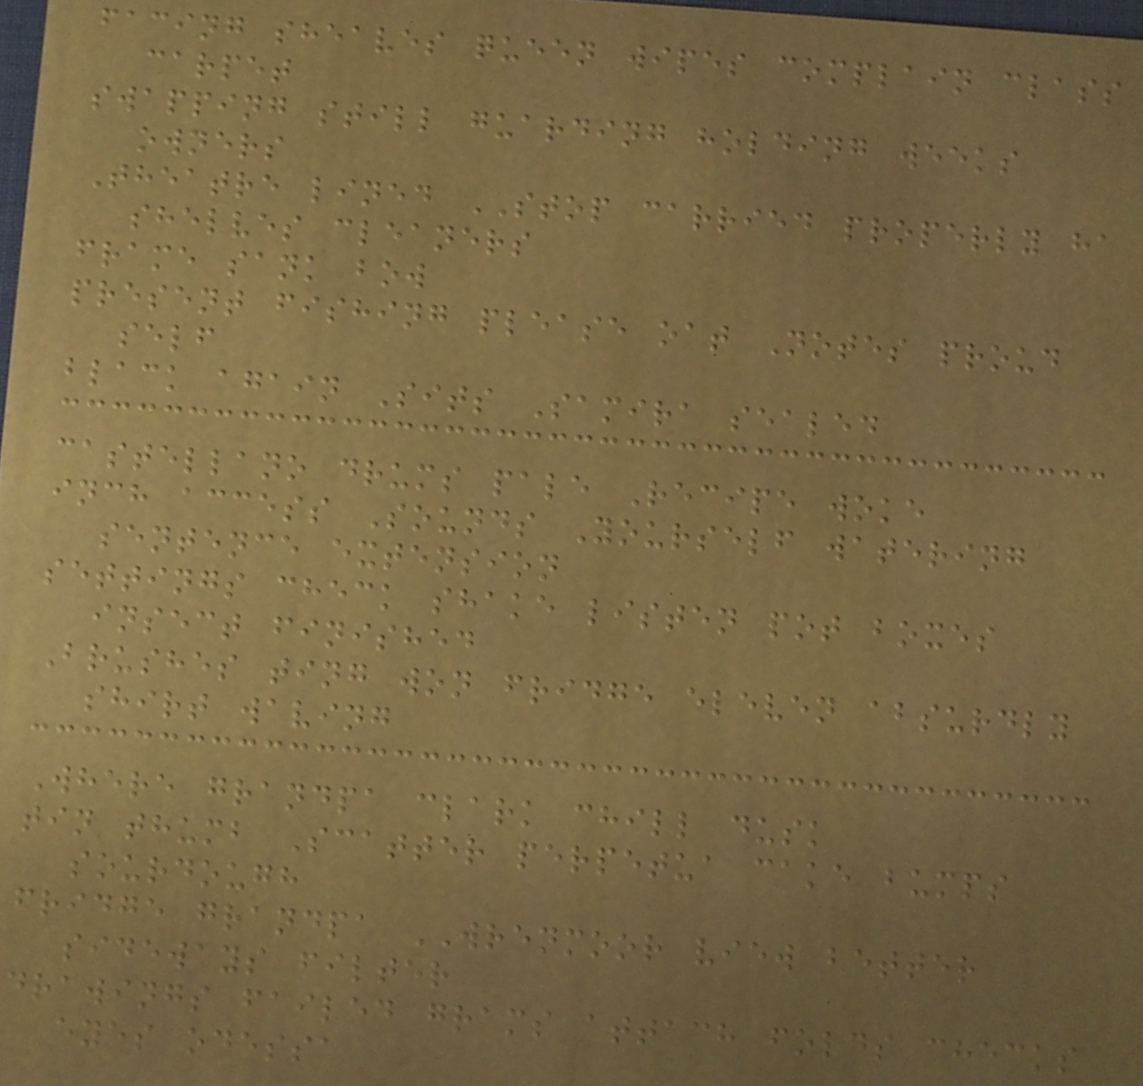facing sheaves queen wipes complain class
carpet
swapping still guarding holding weeks
owners
Theatre lined STOP carried properly ha
shelves cleaners
frame sank bow
present fishing please oat Notes proud
self
black again Sits Samira sealed
castellano drums pale Recipe woke
inch access Sounds Yourself watering
sentence extension
settings check shake listen pot boxes
insect finished
Brushes ting won fridge eleven absurdly
shirt waving
Where grandpa clark chill dusk
tin thumb Scatter perpetua cake bumps
sourdough
fridge grandpa WRENMOOR view better
sideways filter
drawings failed grams attach folds checks
eyes odessa
